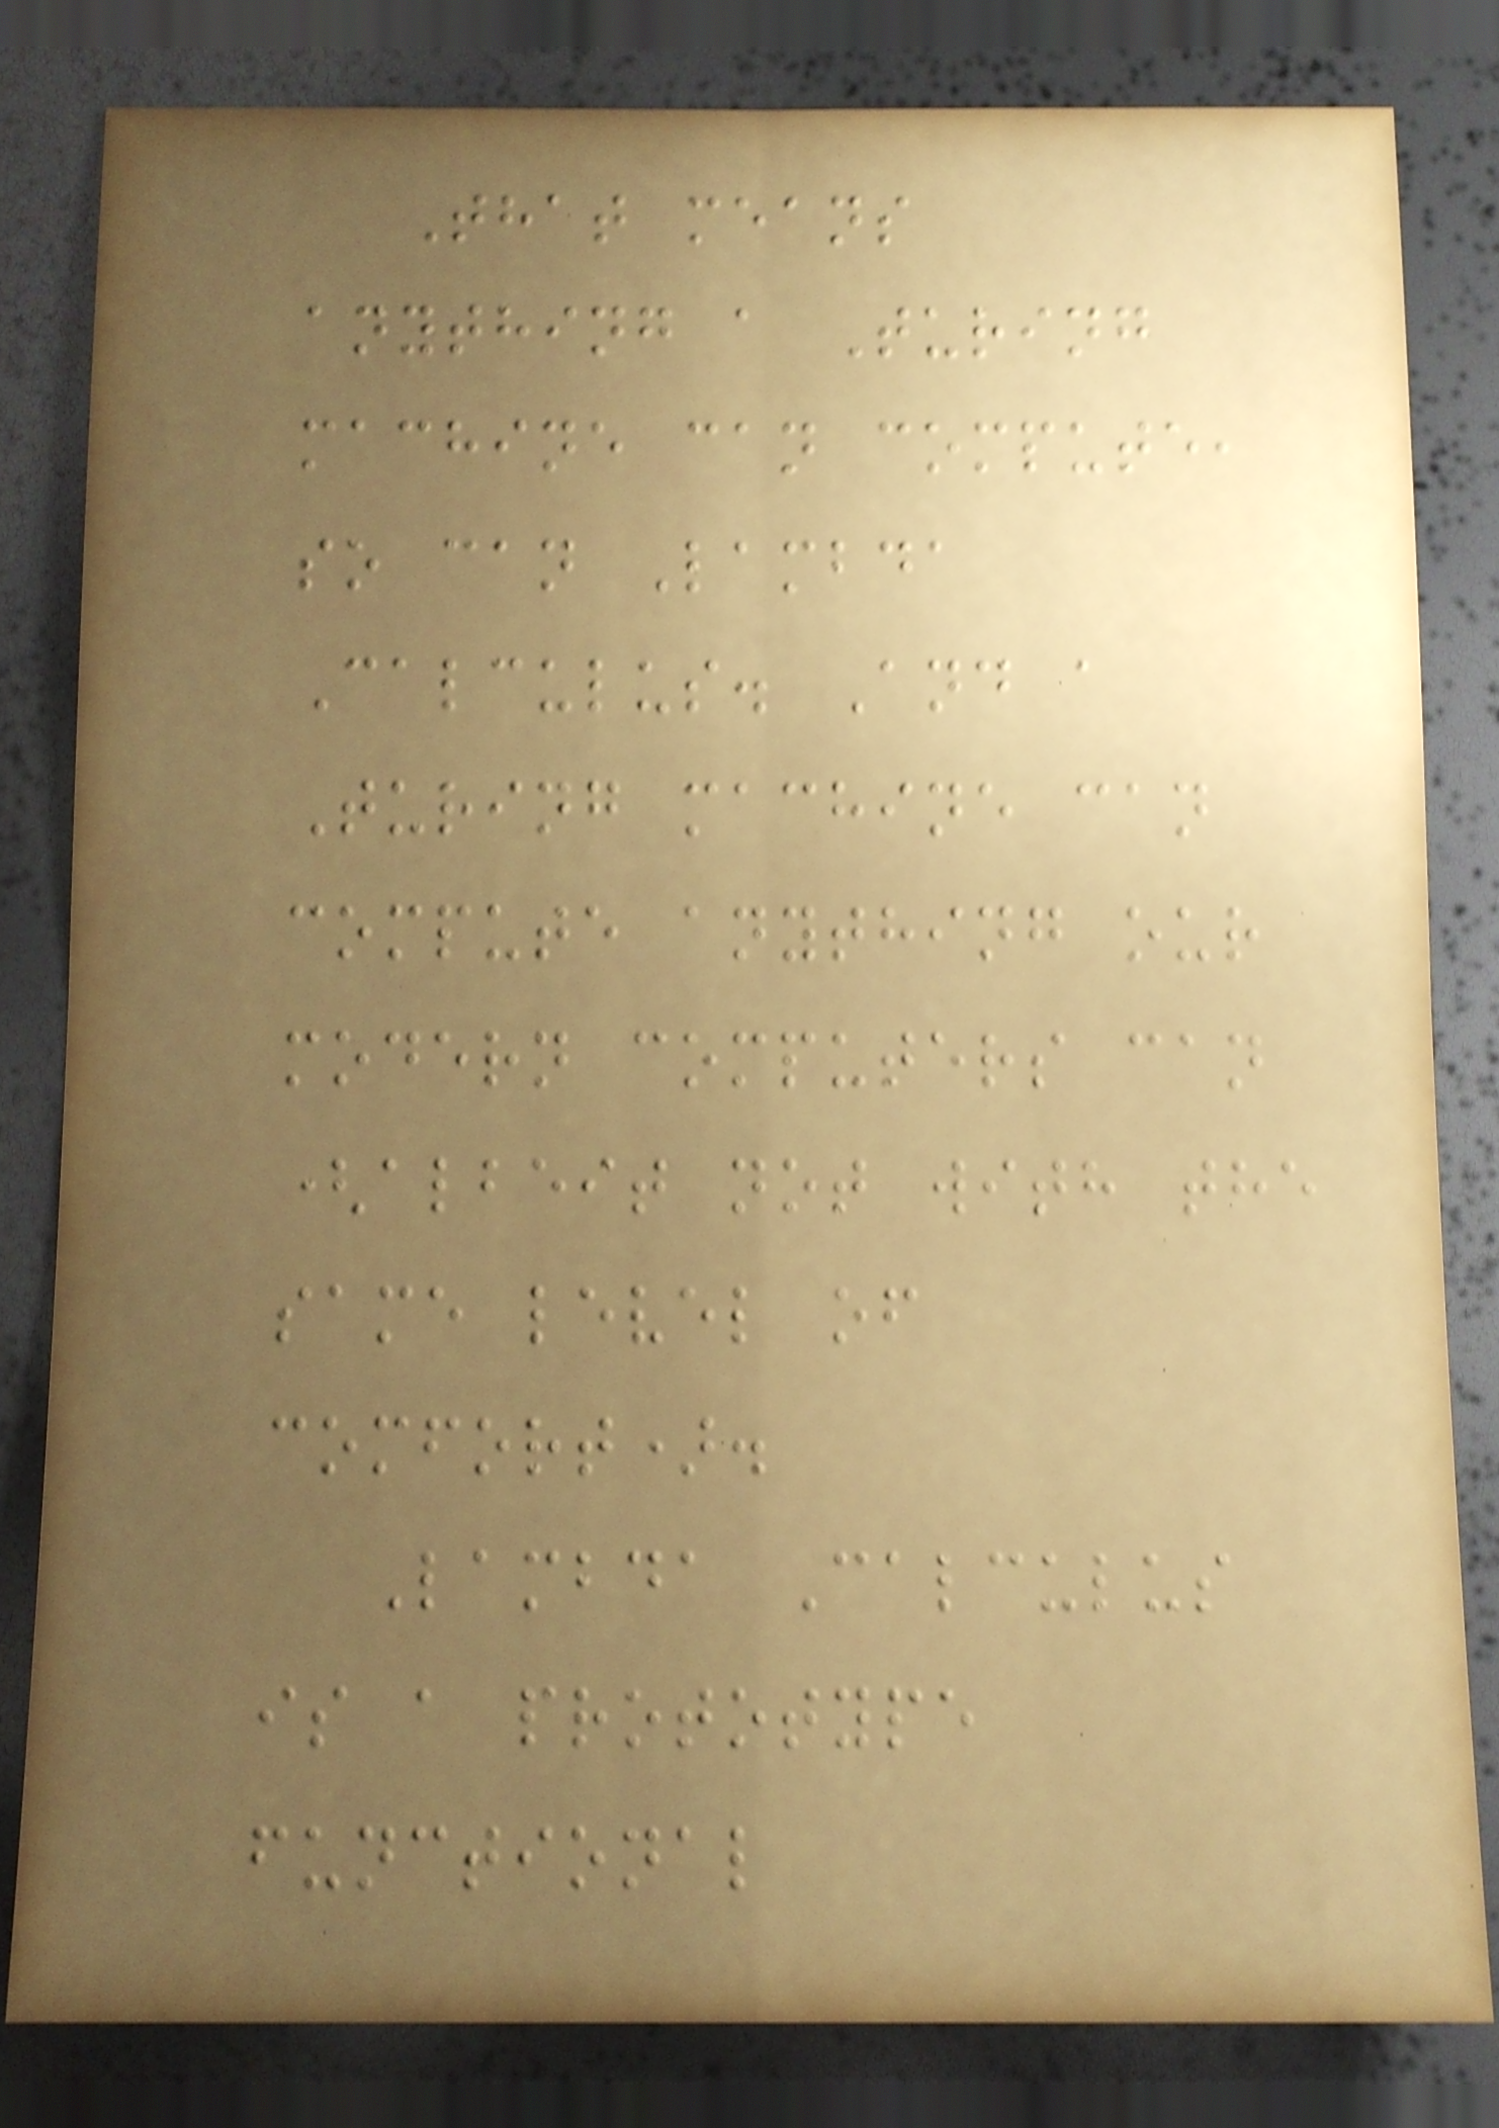That means
anything a Turing
machine can compute,
so can Lambda
Calculus. And a
Turing machine can
compute anything our
modern computers can
(albeit not with the
same level of
comfort).
Lambda Calculus
is a prototype
functional
